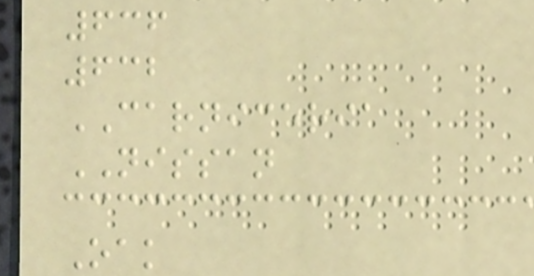636
632
CARNICERIA
NISSAN
Oak
